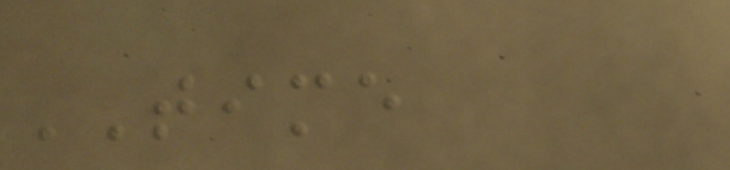TIME
